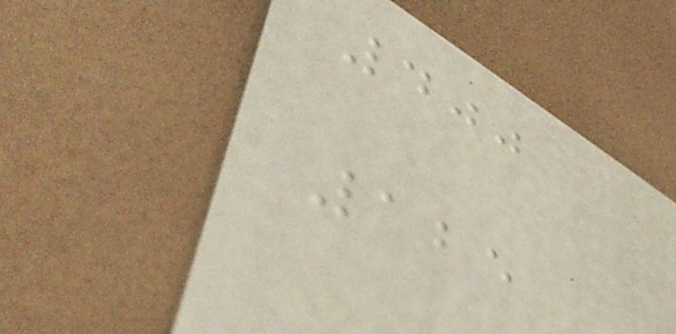400
125
